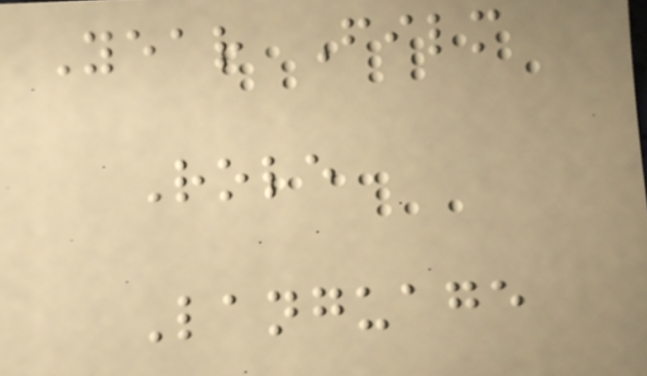Year Film
Role
Language
